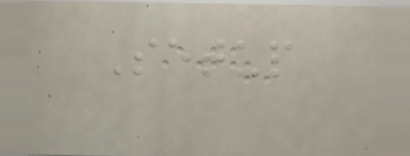Setup
